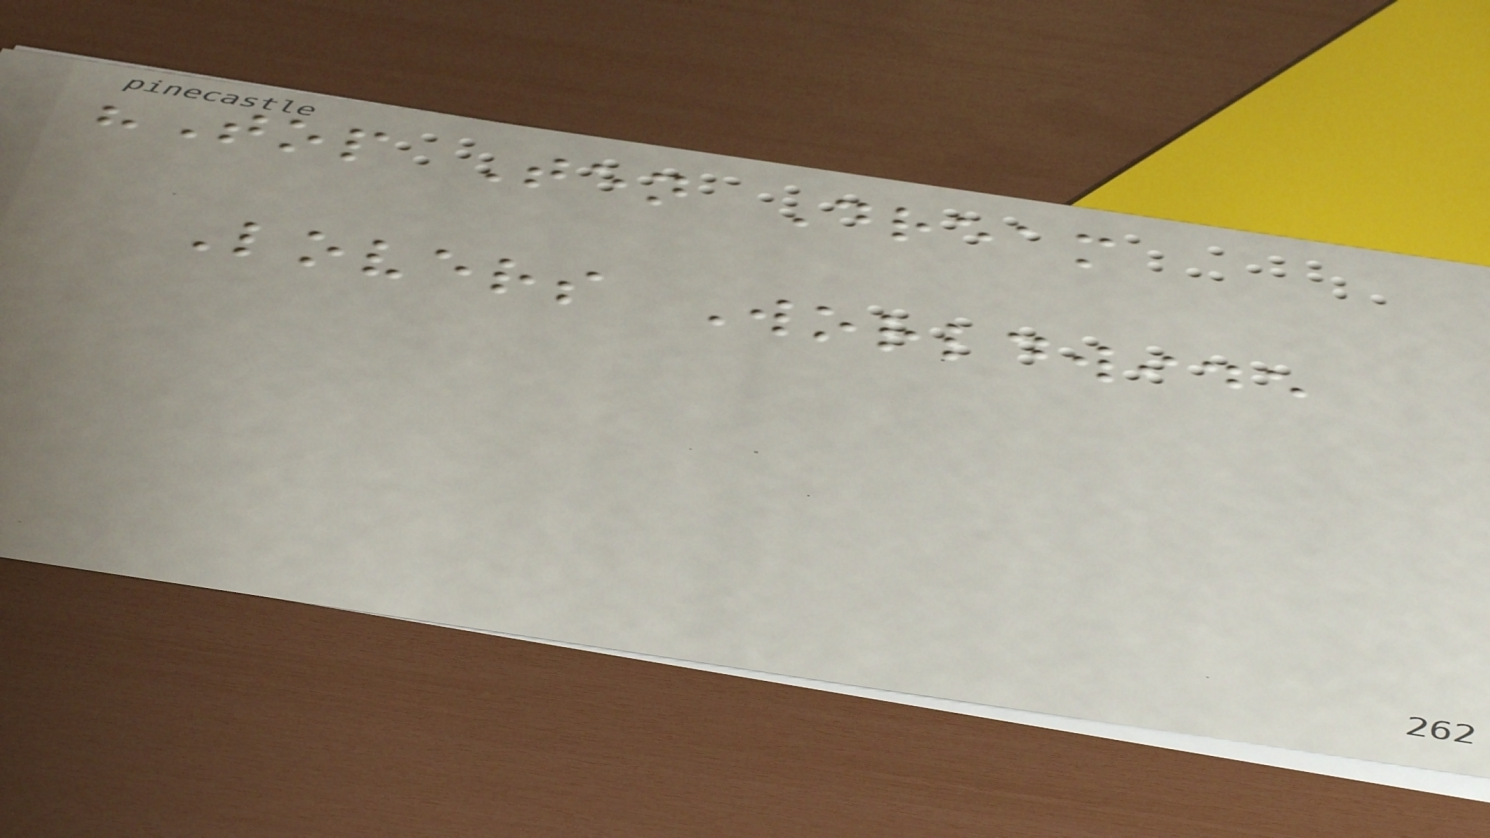"Top Ten Dream
Lovers Worldwide
